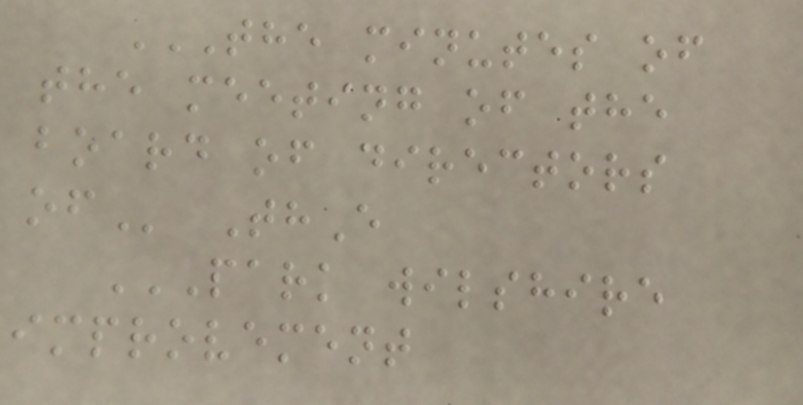THE MINUTES OF
THE MEETING OF THE
BOARD OF DIRECTORS
OF ThE
PARK WILSHIRE
IMPROVEMENT
